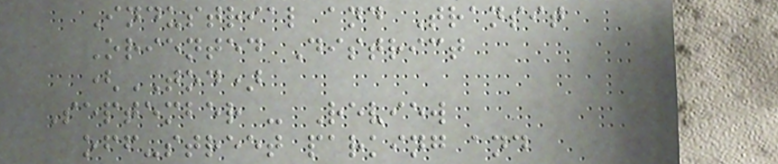Industrial and Transit
Oriented District
(TOD)
September - Review
off-street parking and
